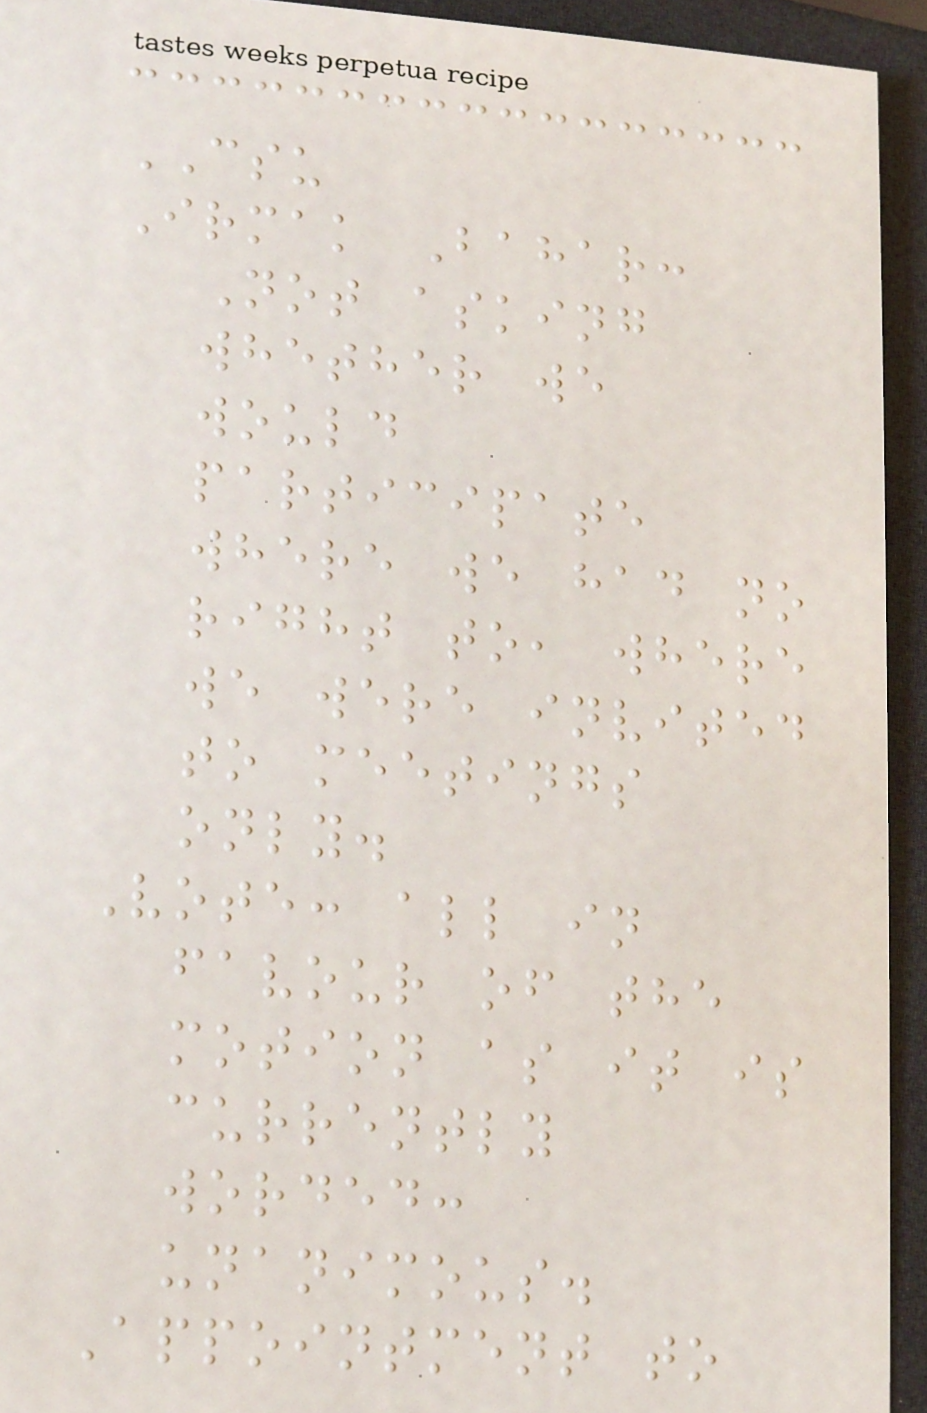CSU
Irmak Bahar:
Not asking
whether we
would
participate
where we had no
right to, where
we were invited
to meetings
only.
Vote: all in
favour of the
motion as it is
currently
worded:
unanimous.
Appointment to
